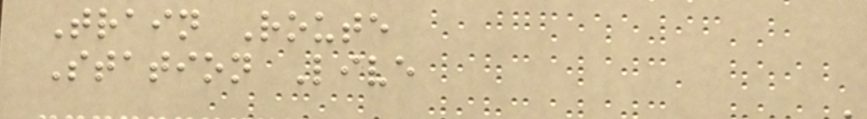Train Route
Station Live
